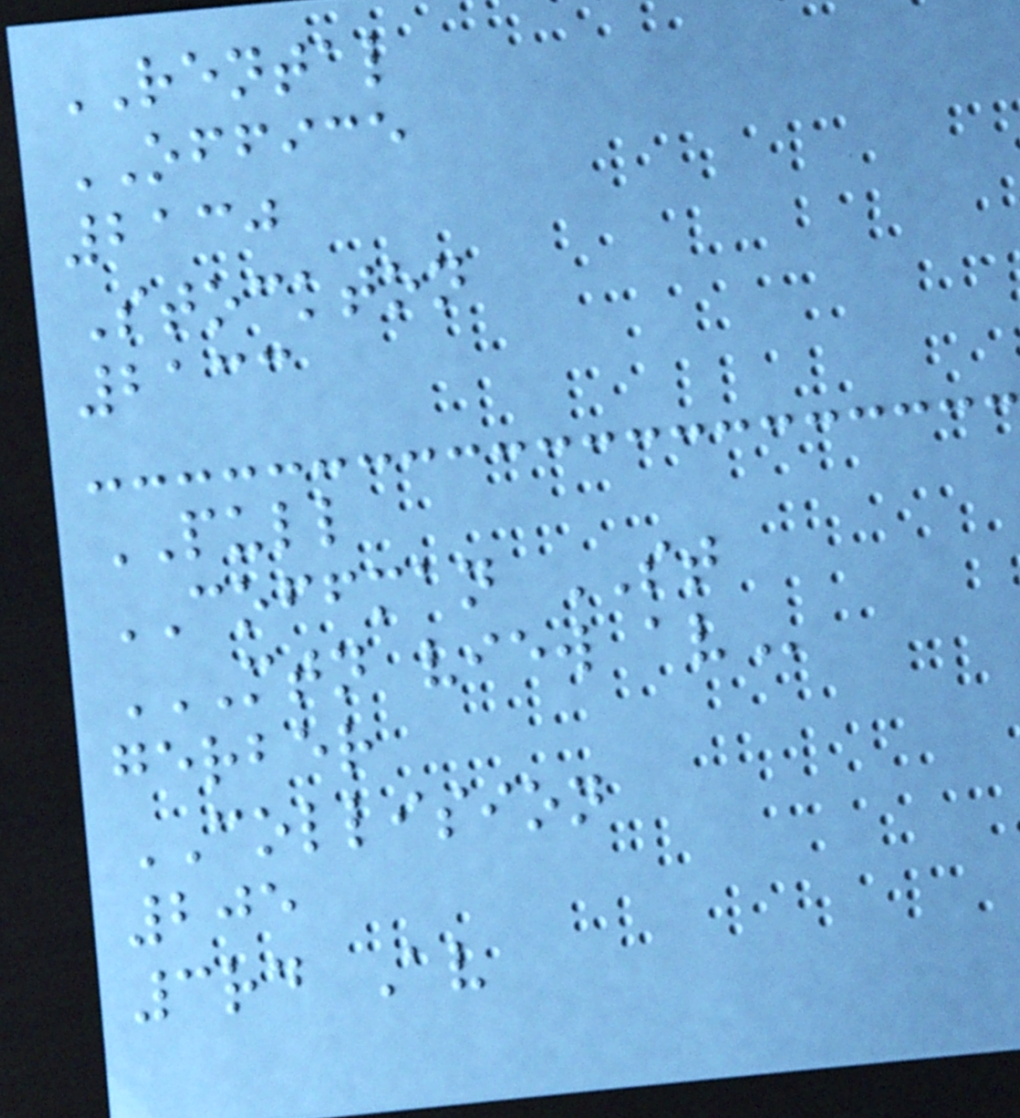RENTAL
OFFICE
2130
Stockton
2133
PULL
COFFMAN ST
MTN VIEW AV
gerber
COLLISION
205
3rd Av
